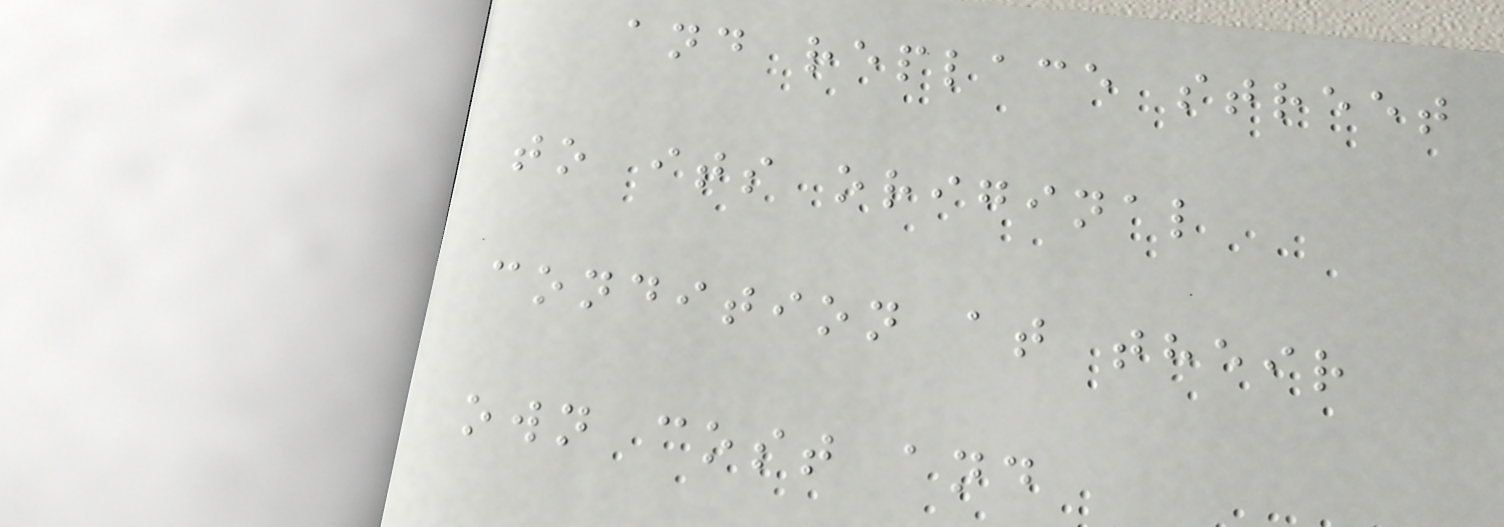and replace street
to its original
condition at their
own cost and
